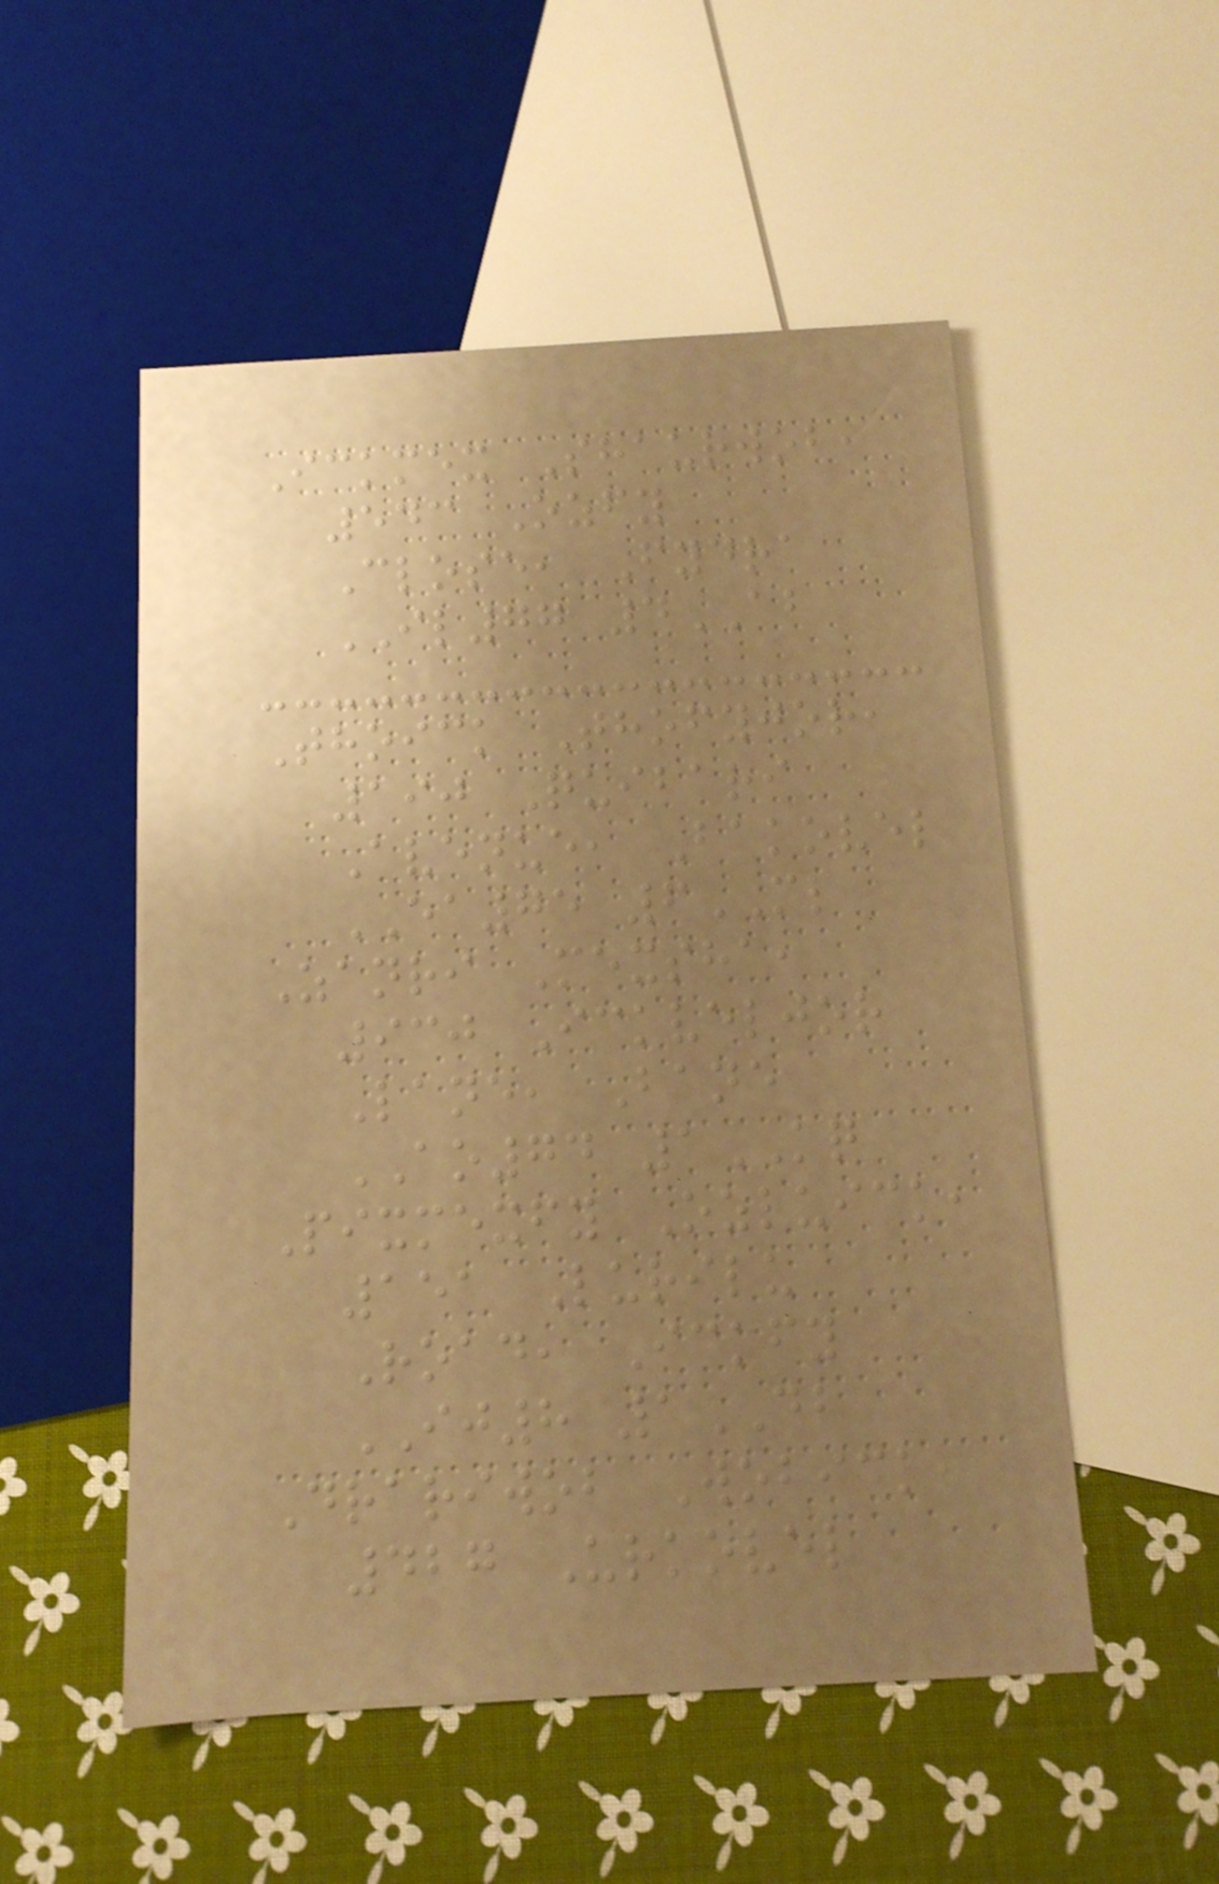Ickmex Shaurwob,
543 Ozfy
Close, Fydra
IL77 4AB
Thoick Thofyjor,
190 Quibari
Avenue, Bakovel
EA75 6ML
Zanri Mexsha,
930 Ickveljor
Lane, Bane
AO74 1KQ
Pixmexfy Ozluick,
151 Lurilu
Road, Ickfy
IJ8 1DB
Drariwob Wobick,
427 Urkovel
